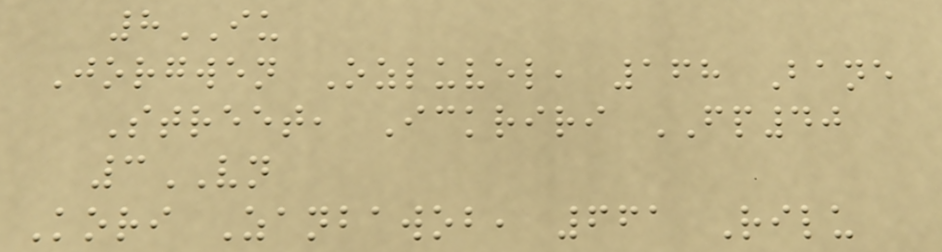8IU
Jorgwen Ozluvel, 168 Bane
Street, Ickriri FP40
3VN
Kori Zanbawob, 661 Rilu
